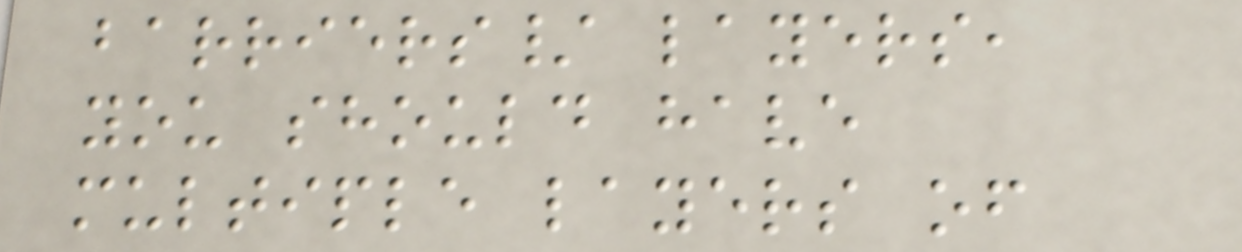barriers/ layers,
you should have
multiple layers of
